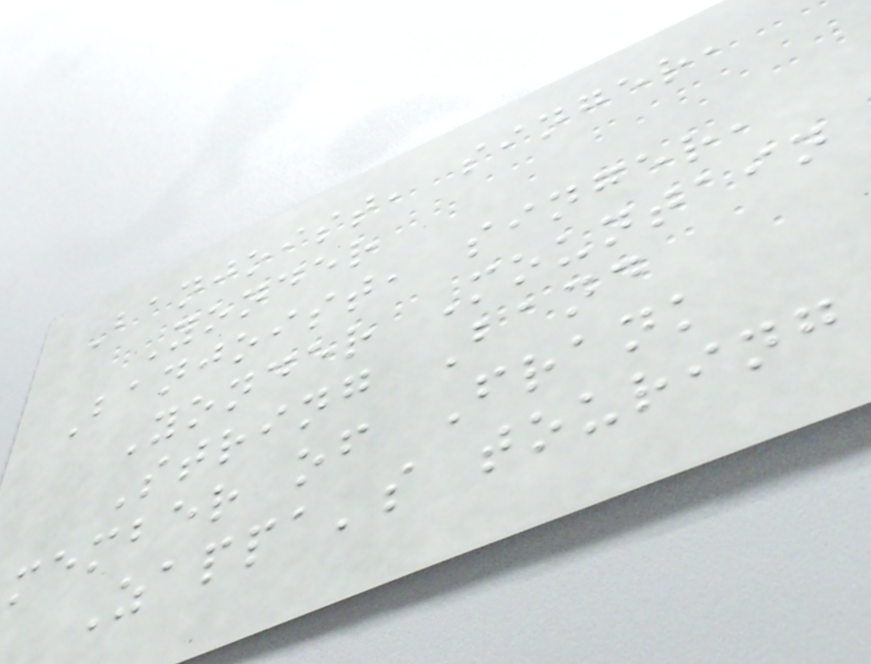Banjoist, singer,
Yonder
Banjoist, singer,
Yonder Mountain
String Band
member of Frank
Zappa's touring
